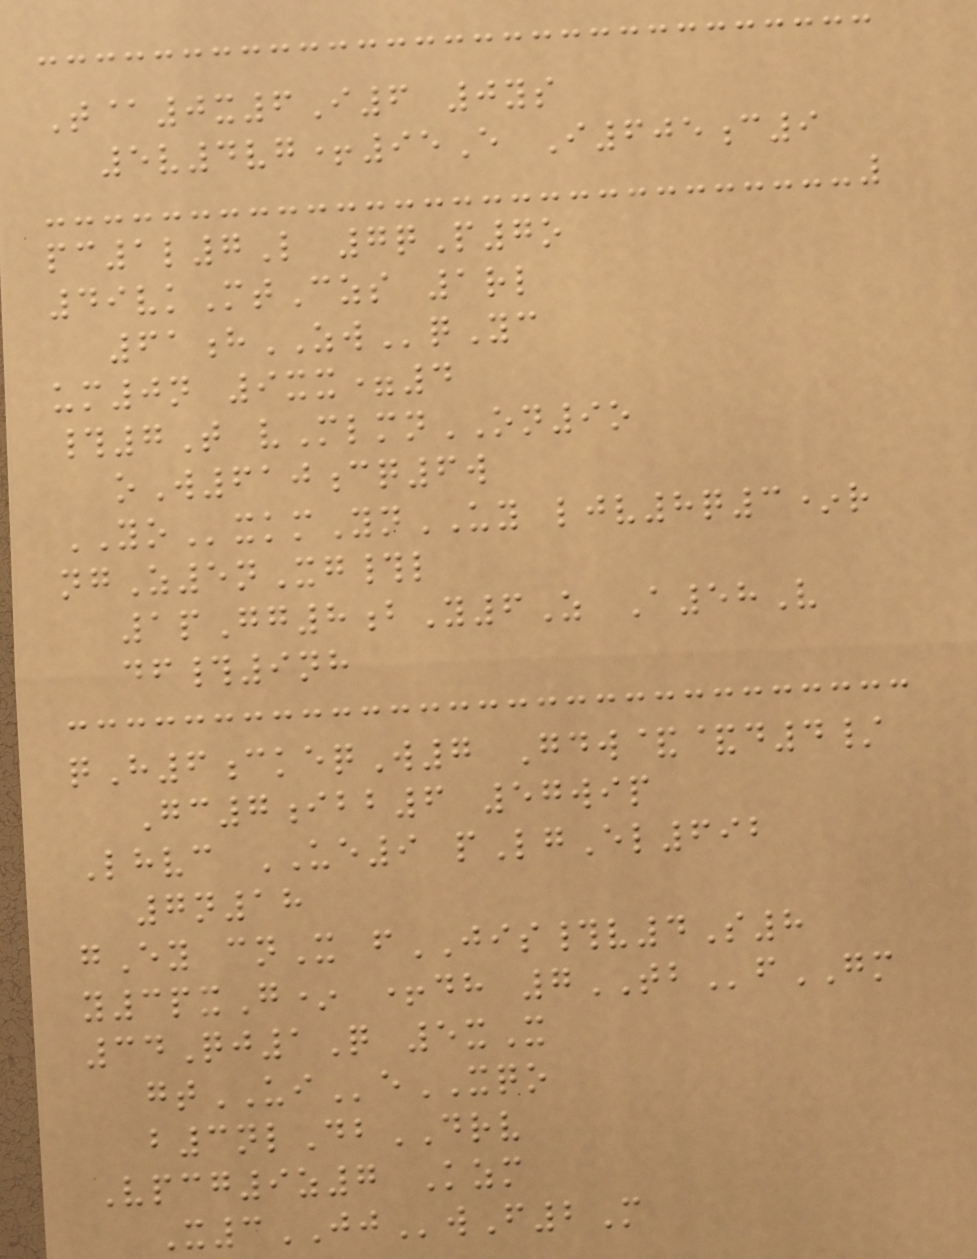T@0x6I6 0ys
5v4vg+95E I605c9
pc1l7L 7qP7o
49vkMtCzs 1rl
61hZWqYc
um0n 9xx=4
#7T vMlmnON9o
oW610cq6w
YOxkmYnUY ljv8q3*r
ngZ5nXg#l
1pGg8bY6Z A58V
df#9nh
qH6ckeqW7 Gdw&&d4/
Gc7ibb6 57wip
Lhvc UE9 pLgEl692
7n18
gEy cnX fJIS#v4S8
y3pxG* +dh 7TBfGM
34Qj1Q 5xX
gtUIeXQO
b3nlDbDRV
Vpcg9z7 Kzm
X3JJwF2M
